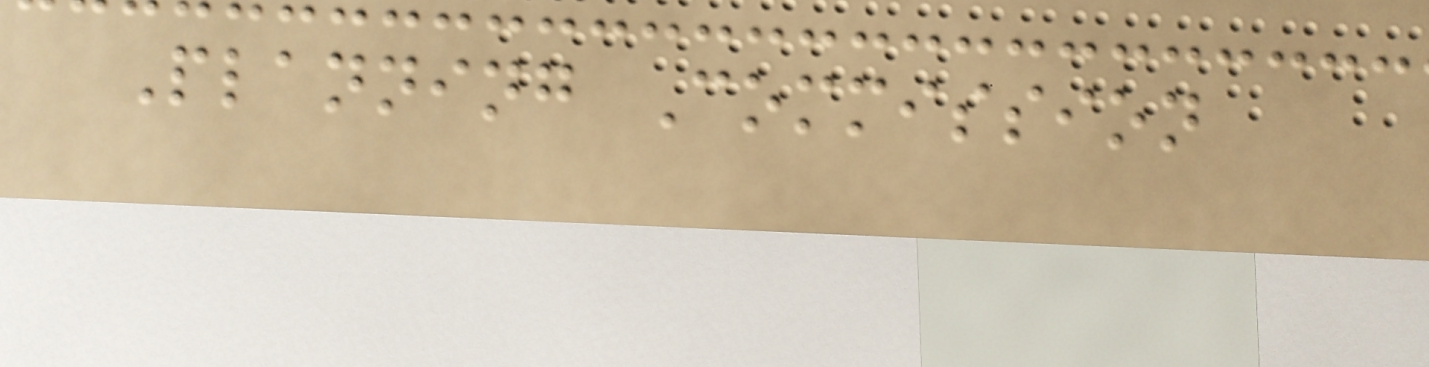Planning Commission
